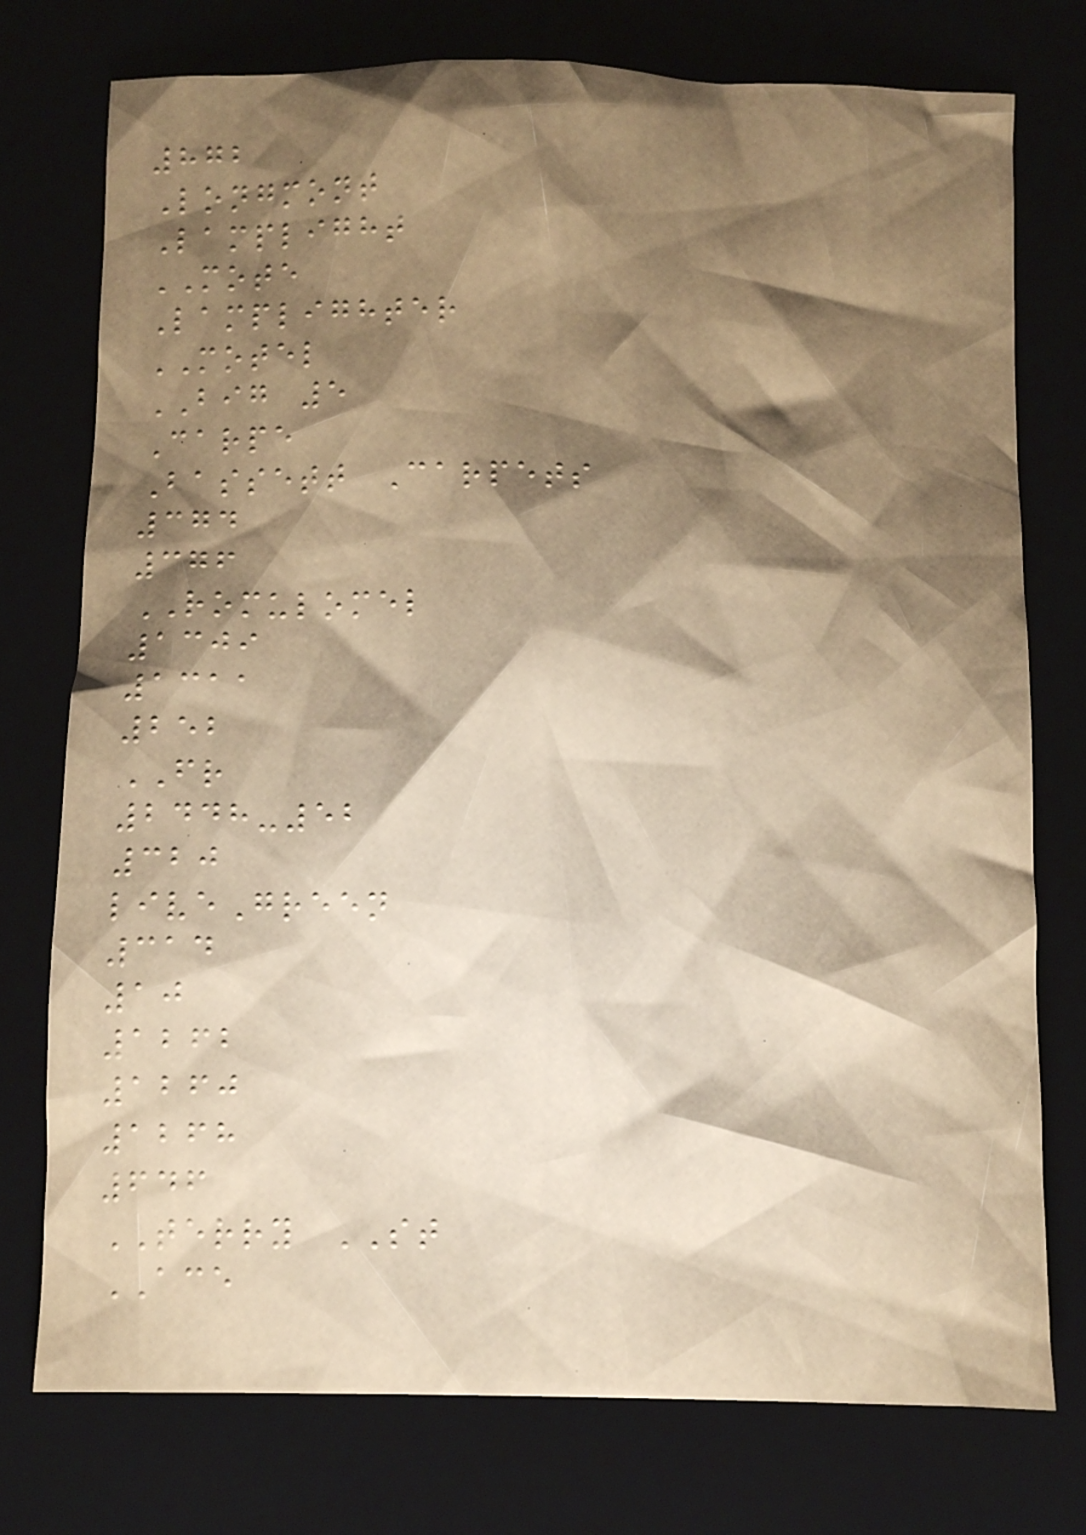872
Longmont
Lamplight
MOTE
Lamplighter
MOTEL
BIG 5
Carpe
Bassett Carpets
374
376
ROMULOMEL
1309
1311
252
FR
2448-52
320
liveGreen
314
10
1262
1260
1268
646
TERRY ST
ACE
